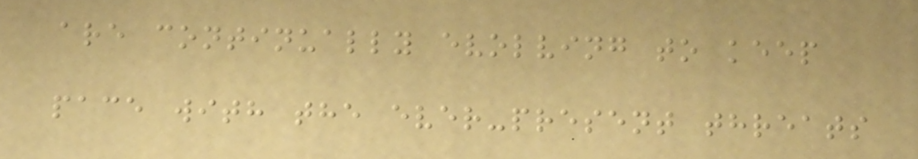are continually evolving to keep
pace with the ever-present threats
